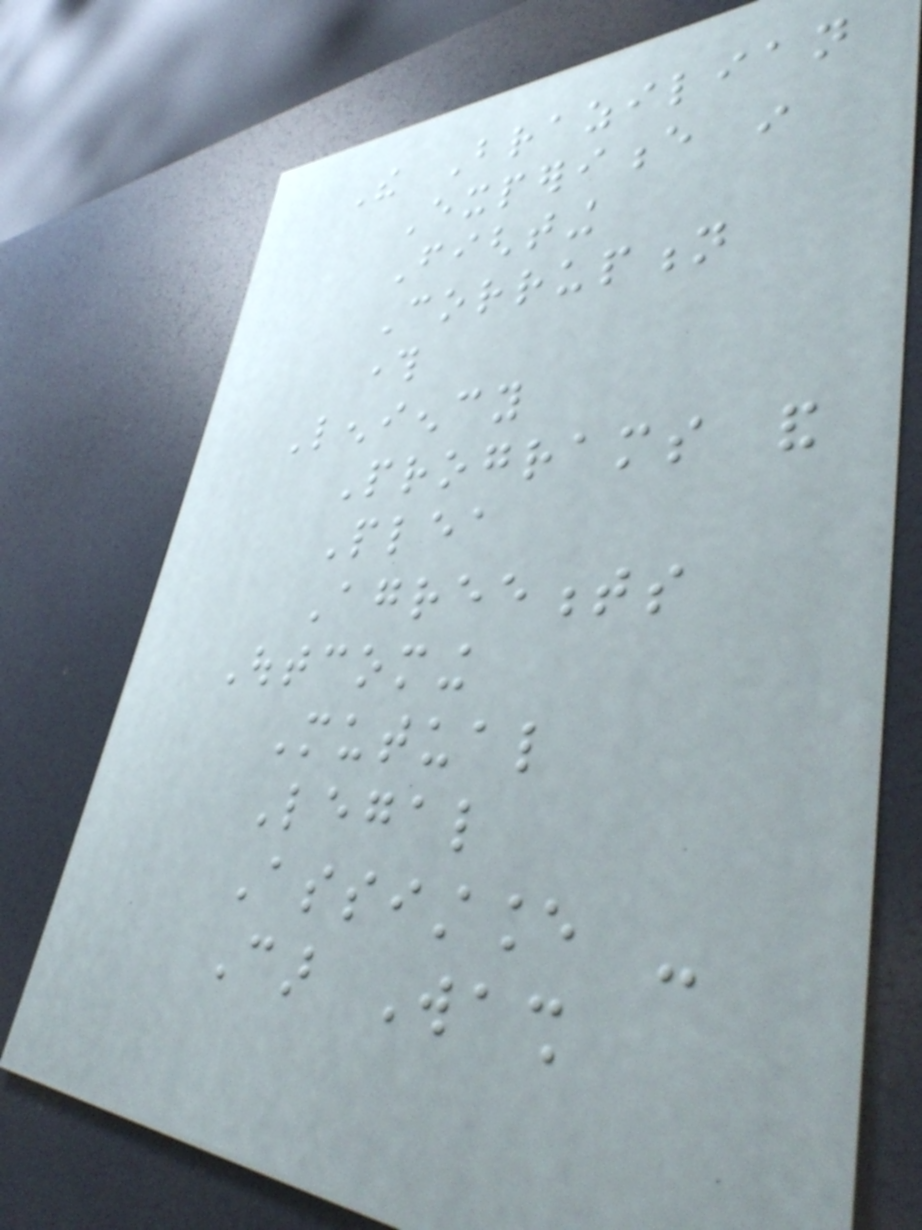The Brazilian
Experience in
Fighting
Corruption
through
Leniency
Programs and
Plea
Agreements
Outcoming
Mutual
Legal
Assistance -
Car Wash
